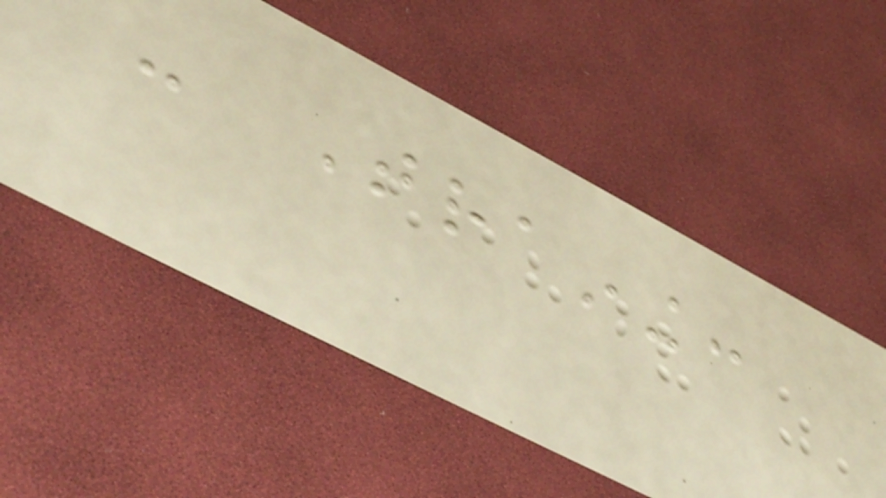- Training:
